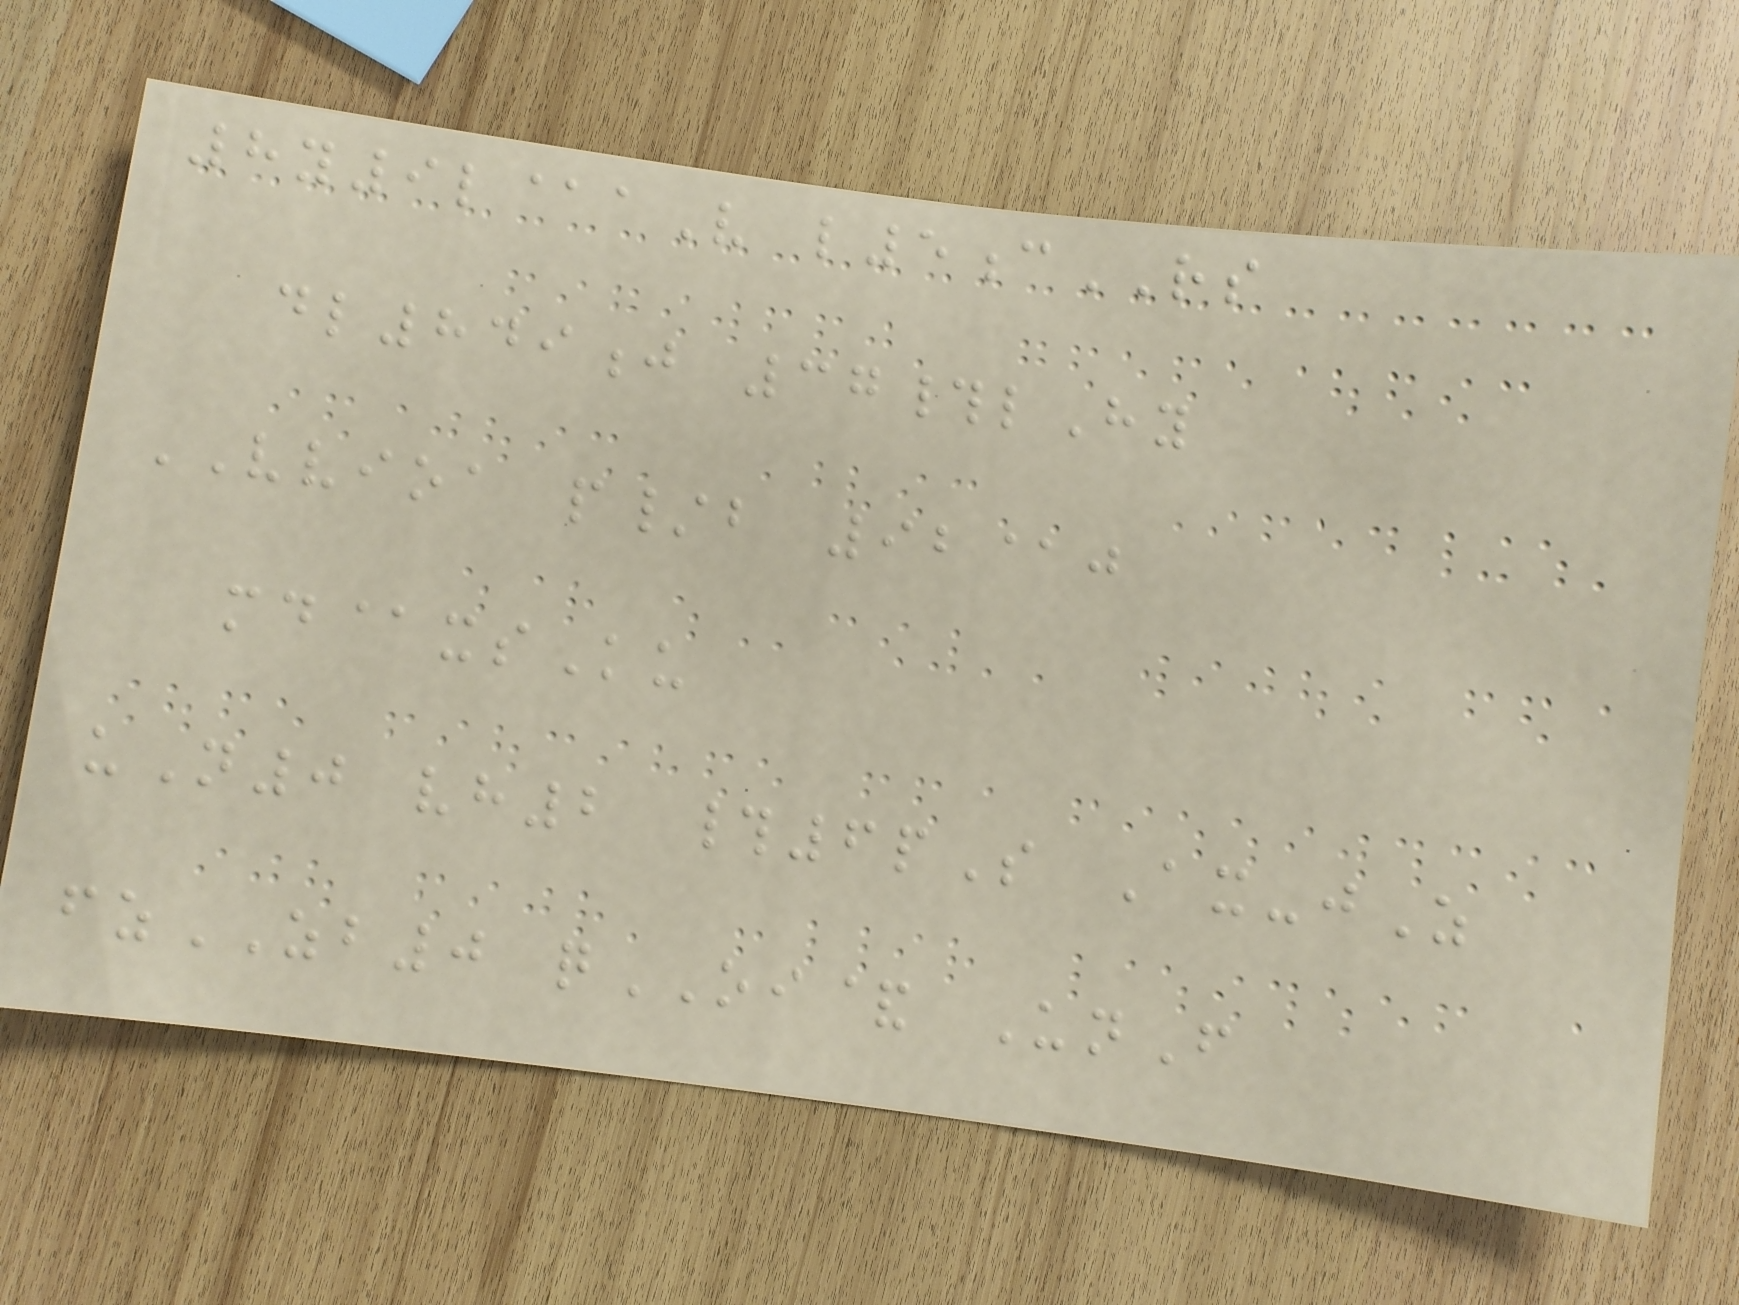8y9l@aV l5cRS
dl849j 37#lHy
VVIOA p/b 92@j
md@xsKu
uN0 vh2 #6pS Ax-jZ
fzZB0 qOI& UnF
